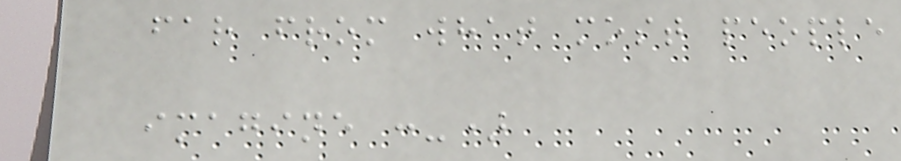far from what most people
imagine :-)
